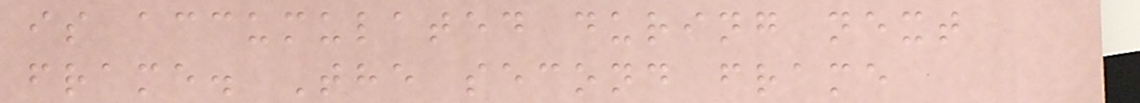is accumulated during next
frame. The second frame
